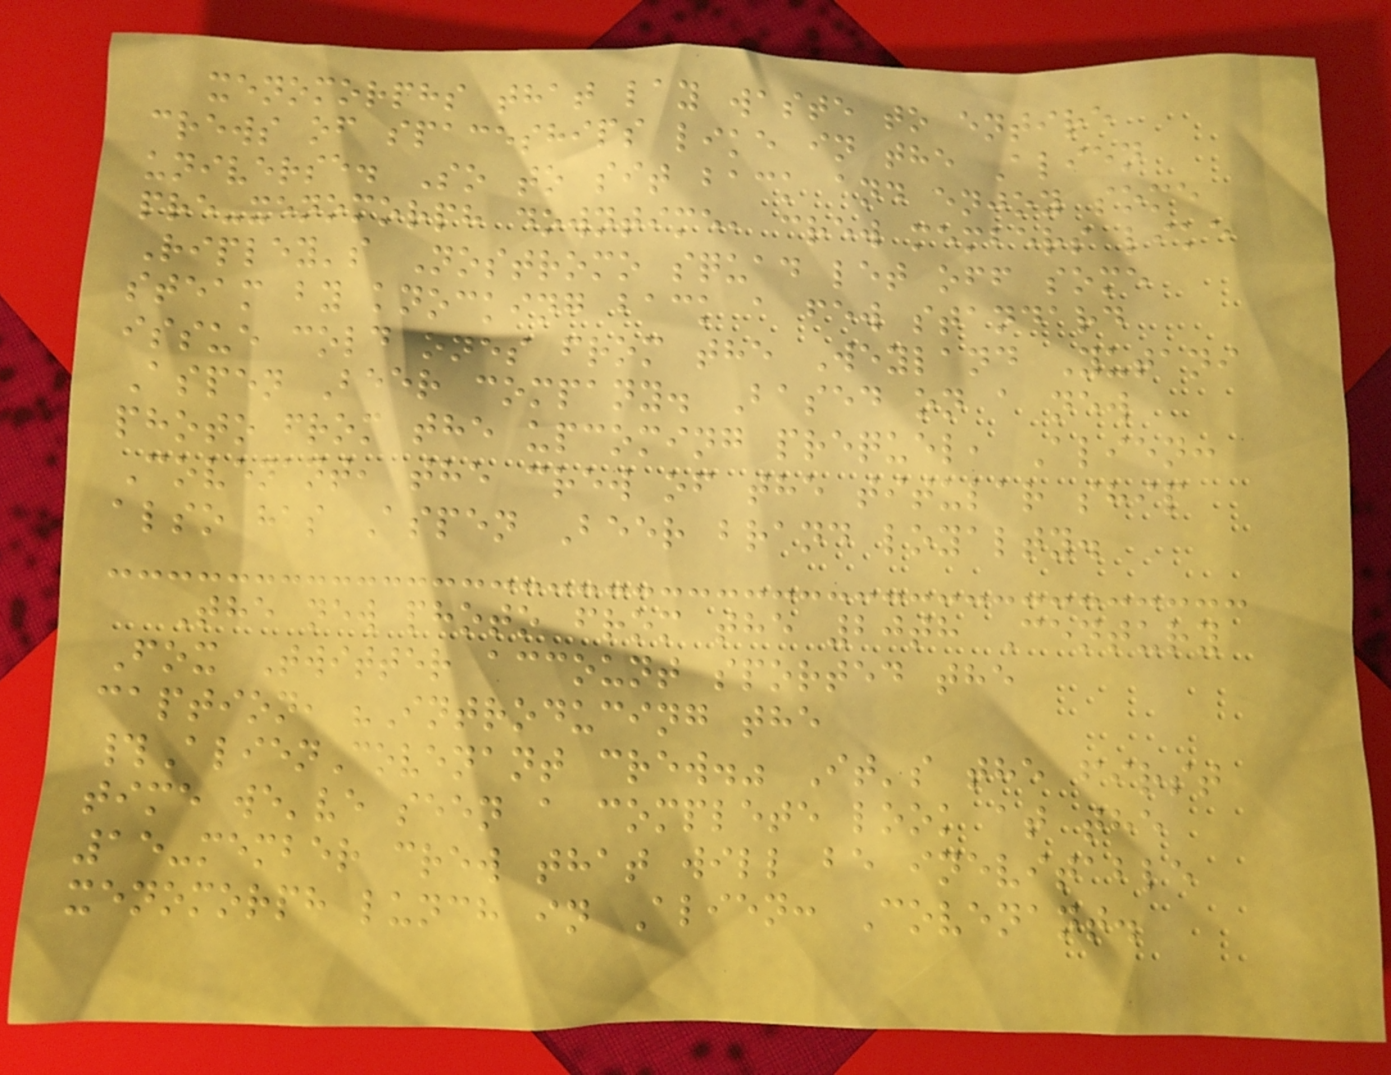xenomorphs that lay waste to entire
crews of spaceships like in the Alien
universe. So to sit back and enjoy some
pre-xenomorph downtime, crew members like
Ripley's Nostromo squad let off some
steam by knocking back a few standard
issue cold ones from the Weyland Yutani
Aspen Beer company. Based on a new
photo from the upcoming prequel, Alien:
Covenant, the crew of the titular ship
also has Aspen Beer brand loyalty.
The new photo from the 20th Century
Fox Twitter account sported the
caption, "Introducing the
#AlienCovenant crew." It's the first
time we've seen a complete look at the
15-member crew that will be inevitable
xenomorph lunch in Alien: Covenant.
